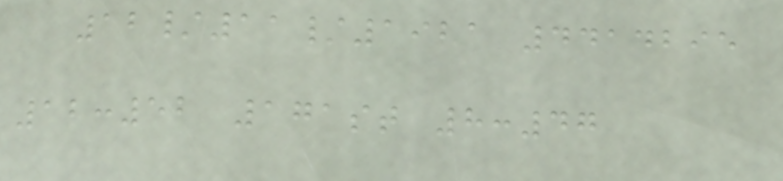12/11/1921 4414295
12:52 171st 8:47
